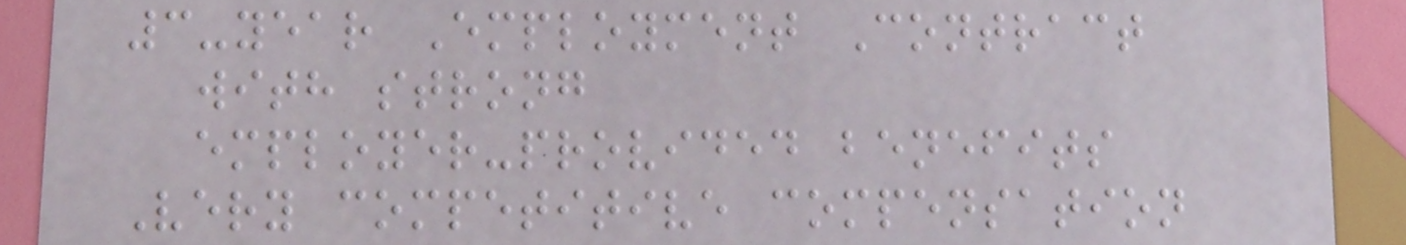3-year Employment Contract
with strong
employer-provided benefits
Very competitive compensation
